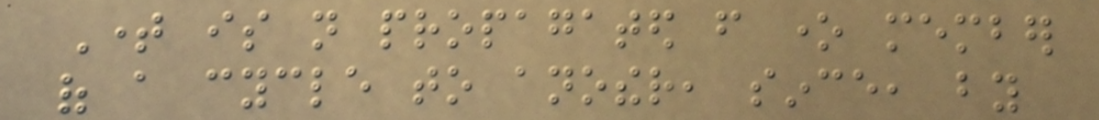Time is not propagated from one member
of a cycle to another, since, by
